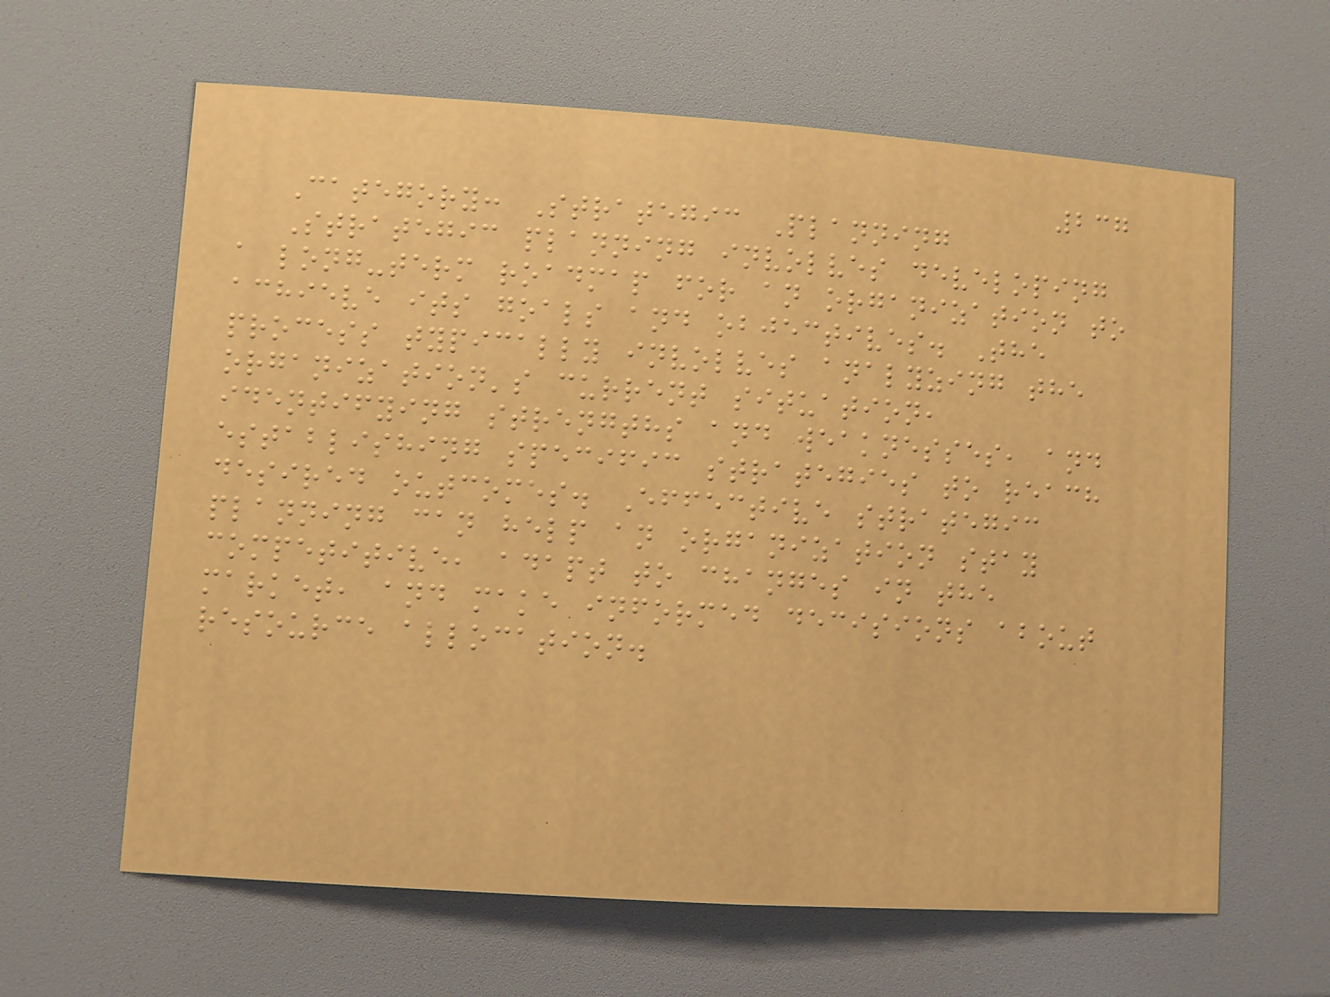237
Category: Strategic Planning
Strategic planning involves developing
a long-term roadmap for an organization to
achieve its goals and objectives. The
process typically involves analyzing the
organization's current situation,
identifying strengths and weaknesses, and
establishing specific strategies to reach
desired outcomes. Effective strategic
planning can help an organization stay
competitive, adapt to changes in the
market, and make informed decisions about
resource allocation.
